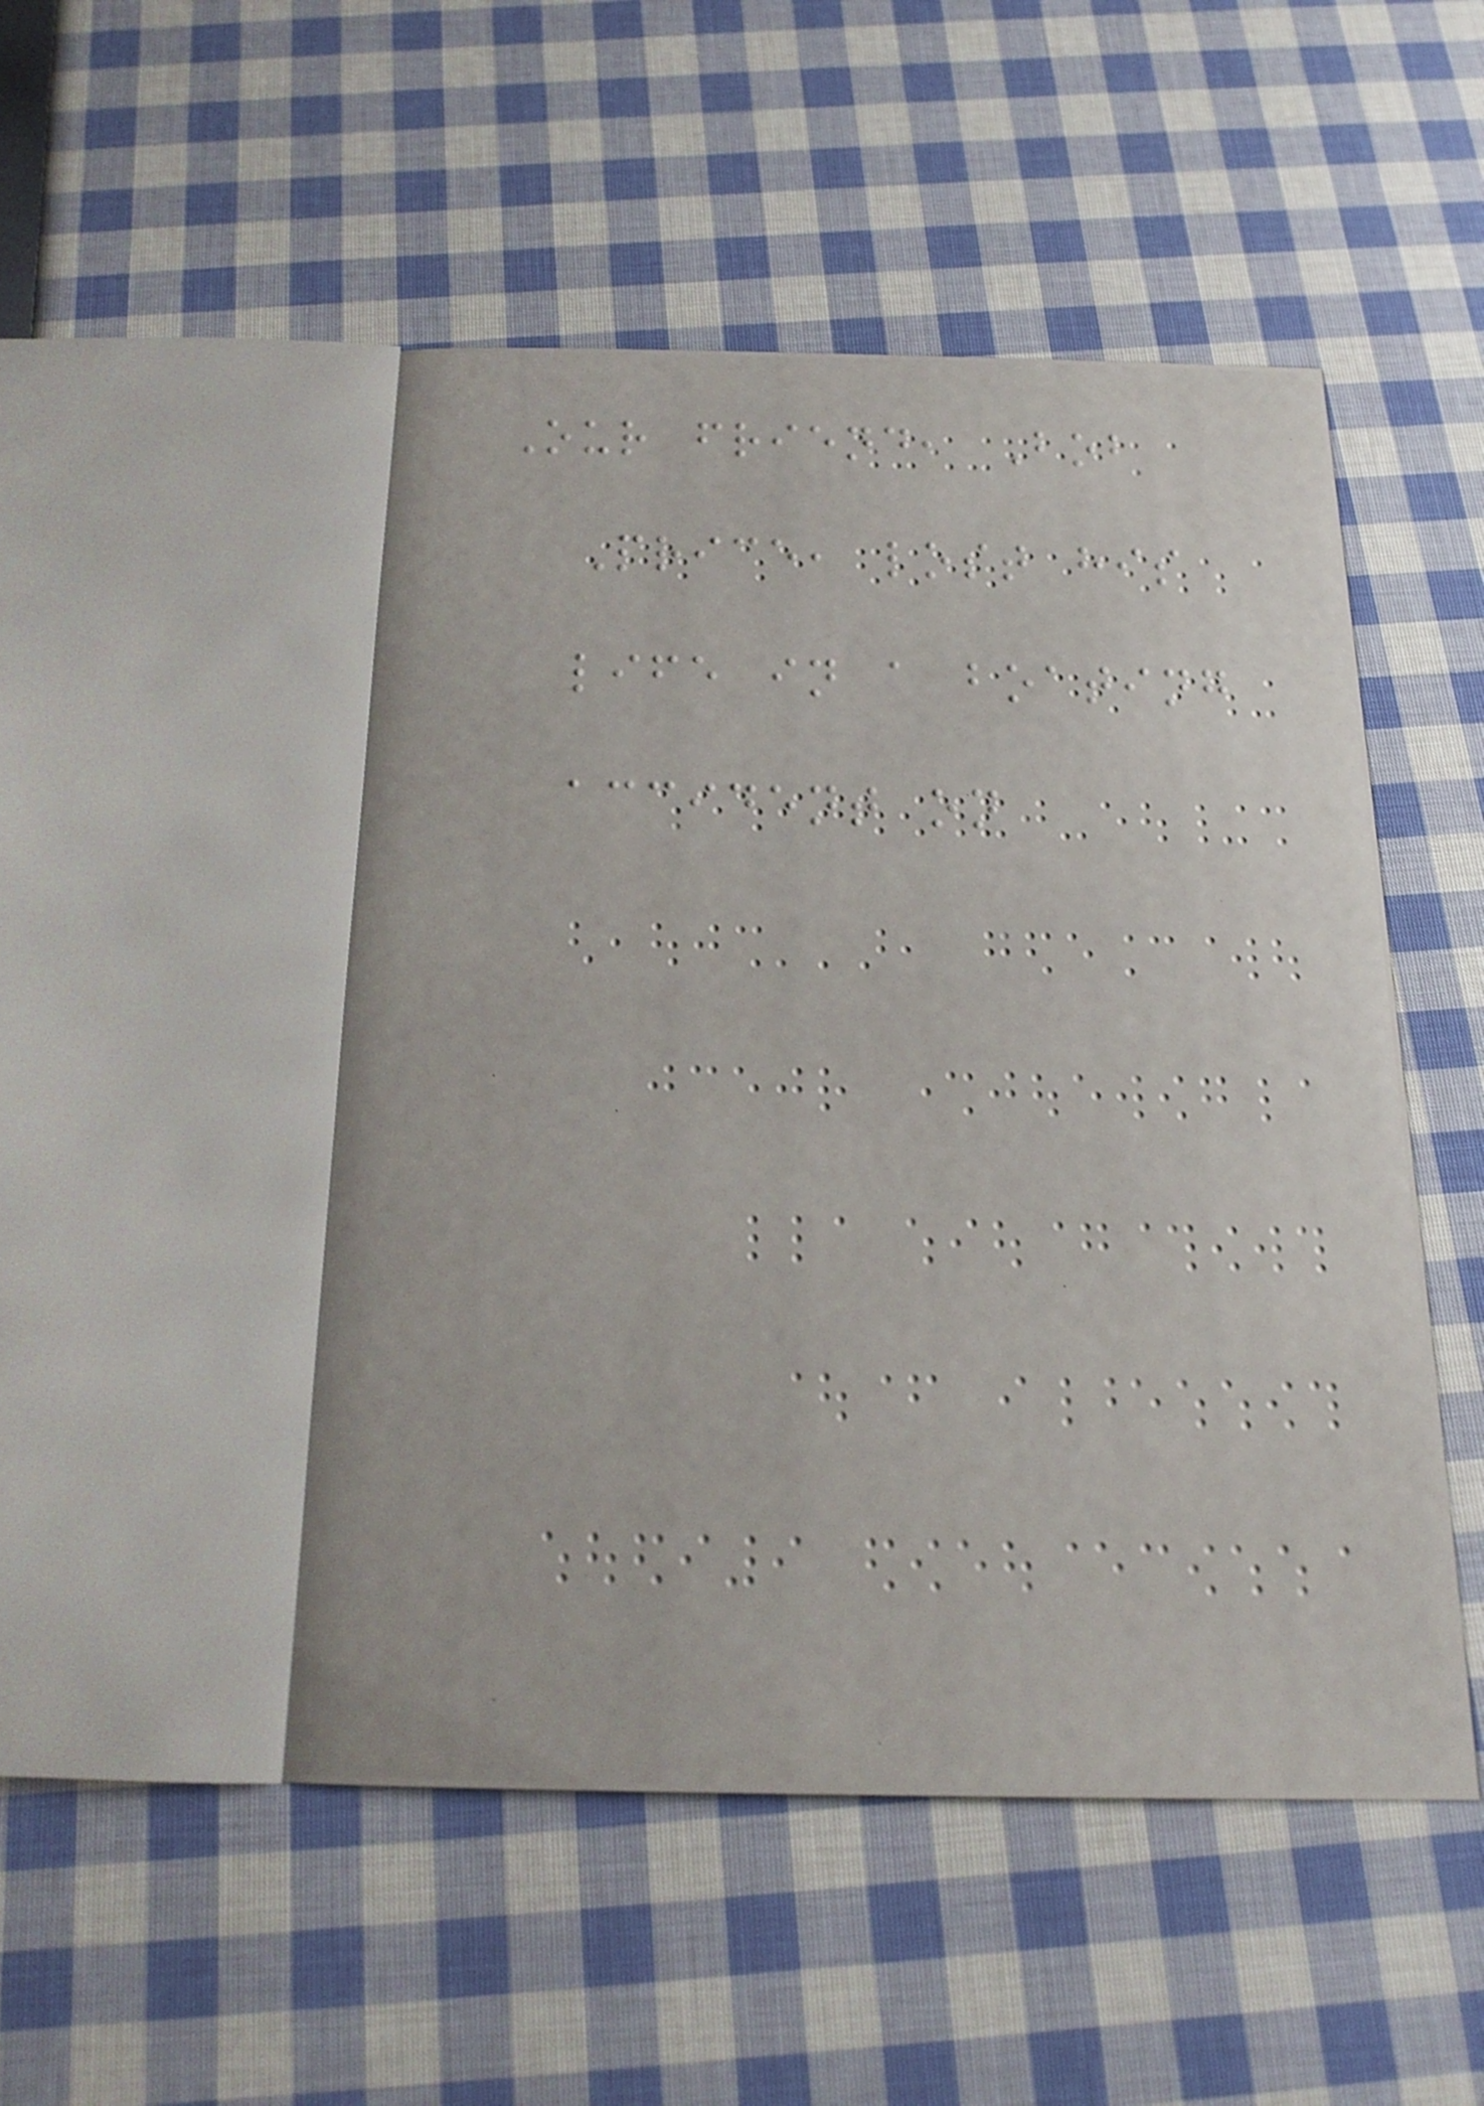Our friend, Bob
Price, lost his
life in a boating
accident on
